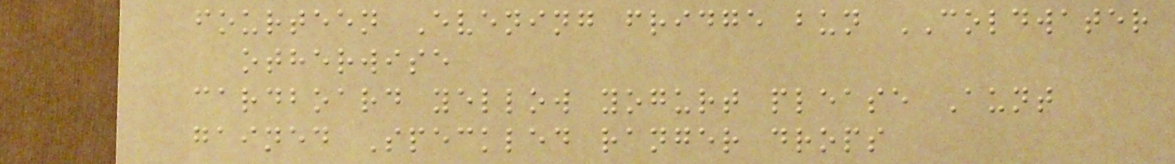fourteen Evening fridge bun COLDWATER
otherwise
cardboard yellow yogurt please Aunt
gained Speckled ranger drops
